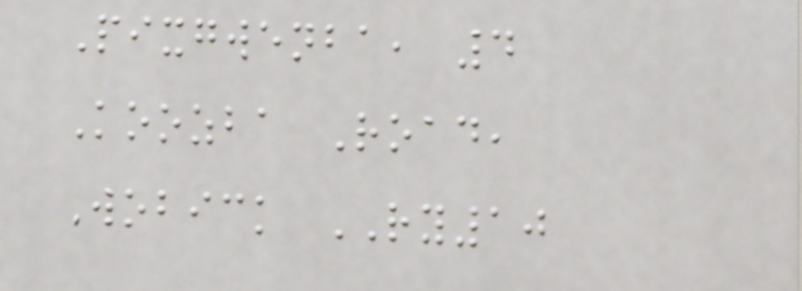Pixgwenba, 4
Koozba Road,
Wobick RY10
